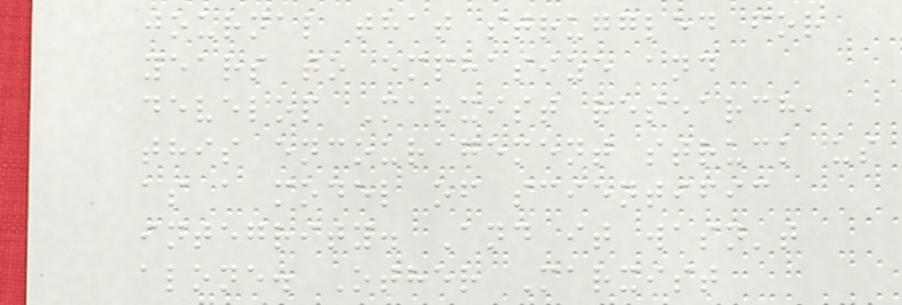journal that struggled for
years to emphasize and
develop Marxist research,
this encouragement struck us
as a model of scientific
integrity. And it wasn't
alone. Other Marxist
